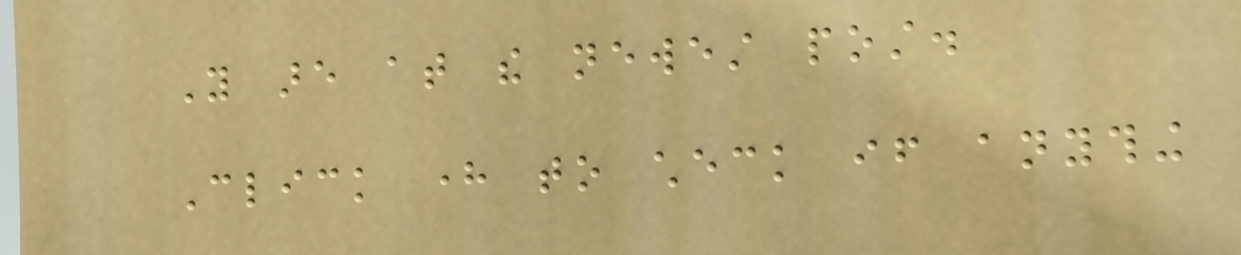You are at the newest post.
Click here to check if anything
